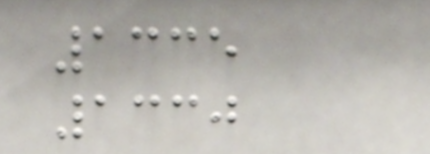1335
1330
